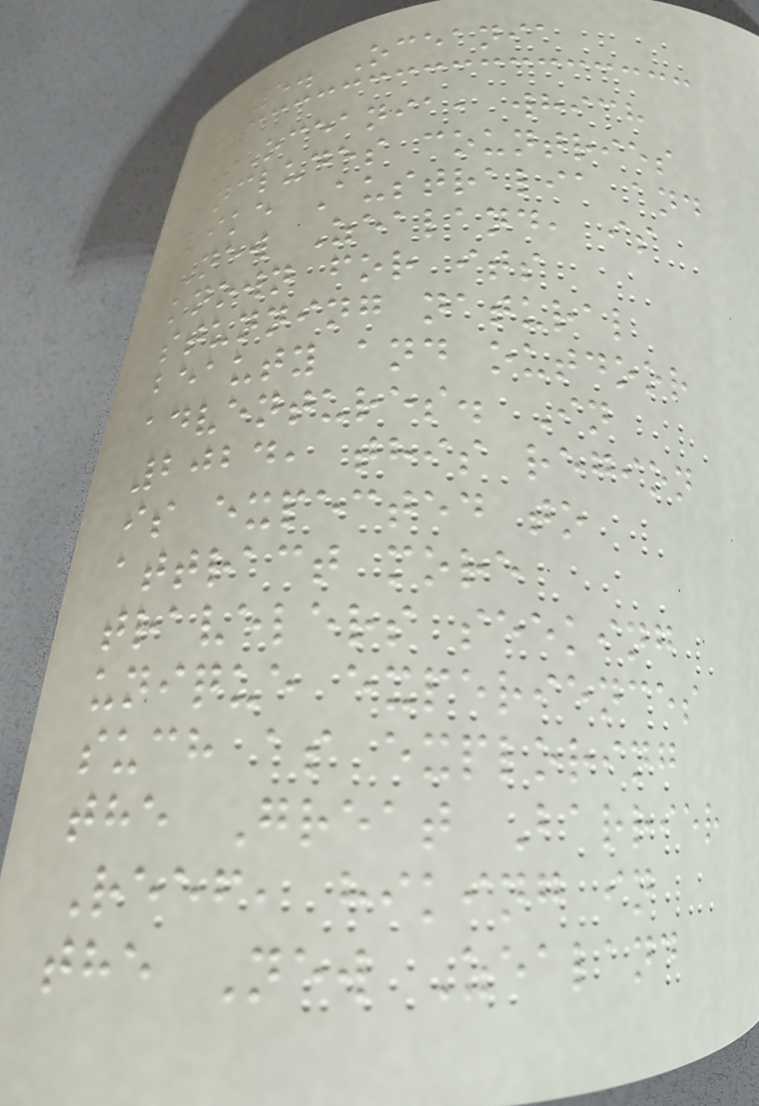5. Oceania
Oceania, which
includes countries
like Australia and
New Zealand, is
known for its
stunning natural
beauty and outdoor
adventures. In
2024, this region
is expected to
attract more
travelers seeking
unique experiences
such as exploring
the Great Barrier
Reef, hiking in
the New Zealand
